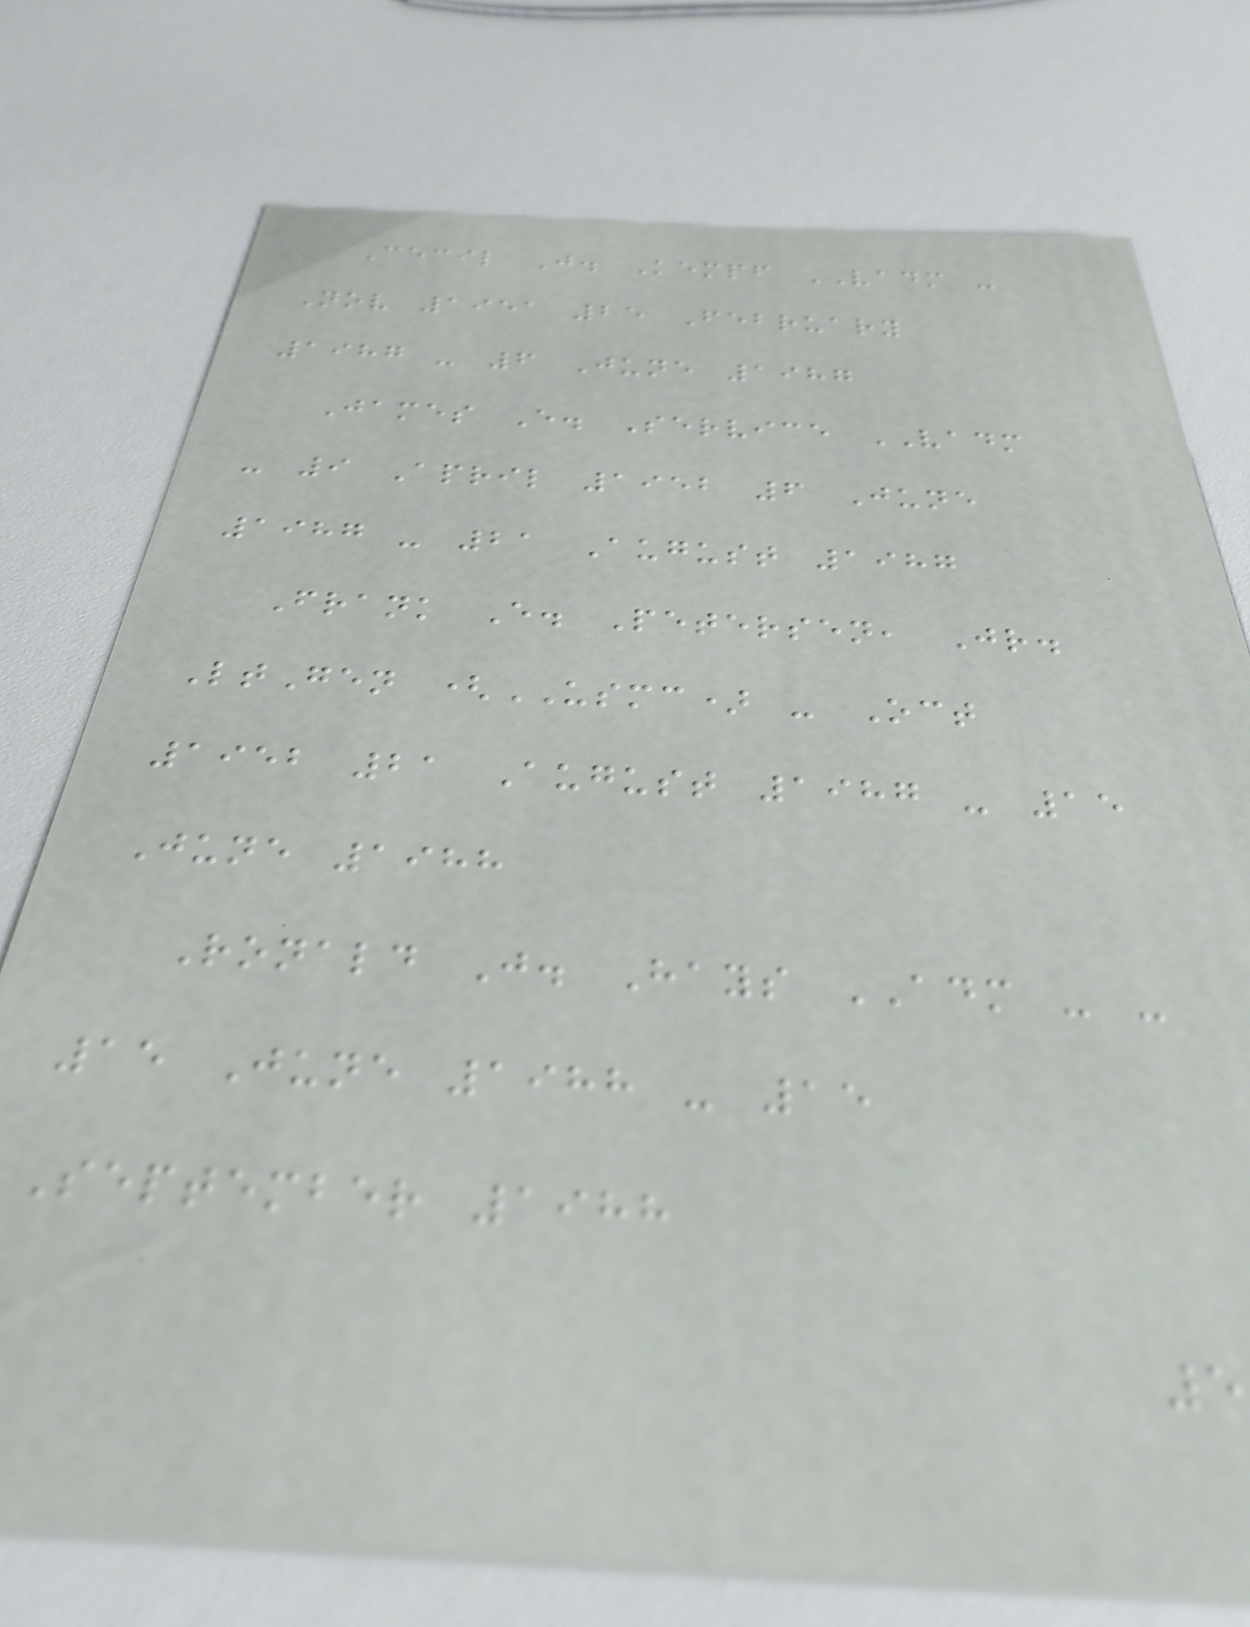Cecil J. Kempf VADM -
Nov 1951 25 February
1987 - 6 June 1987
James E. Service VADM
- 9 April 1952 6 June
1987 - 21 August 1987
Frank E. Petersen, Jr.
LtGen (USMC) - Oct
1952 21 August 1987 - 15
June 1988
Ronald J. Hays ADM - -
15 June 1988 - 15
September 1988
5
